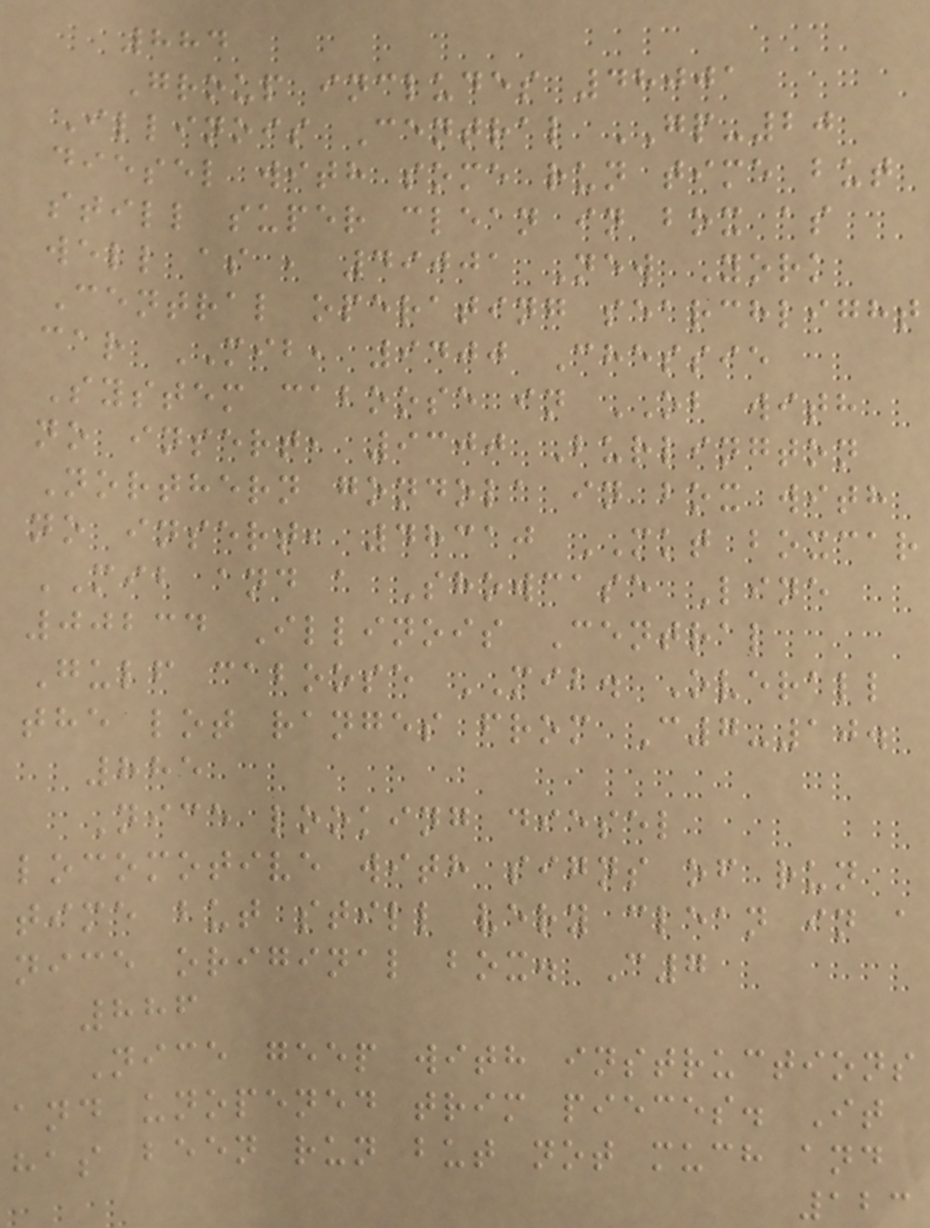884
Group includes 48001
Illinois Central GP-20
diesel with some run time but
still super clean in box as
well as , 49001 New York
Central operating searchlight
car MIB, 9400 Chessie
System caboose in OB with
no insert, 9300 Burlington
Northern gondola in box with
no insert, 48310 MKT boxcar
MIB and a Showcase Line
00234 Illinois Central
Gulf caboose MIB. Overall
the lot ranges from C7-10.
885
Nice looking diesel
locomotive with signs of run
time but still very clean in a
nice original box. C7
886
Nice geep with instructions
and unopened trim pieces. It
has been run but not much and
123
